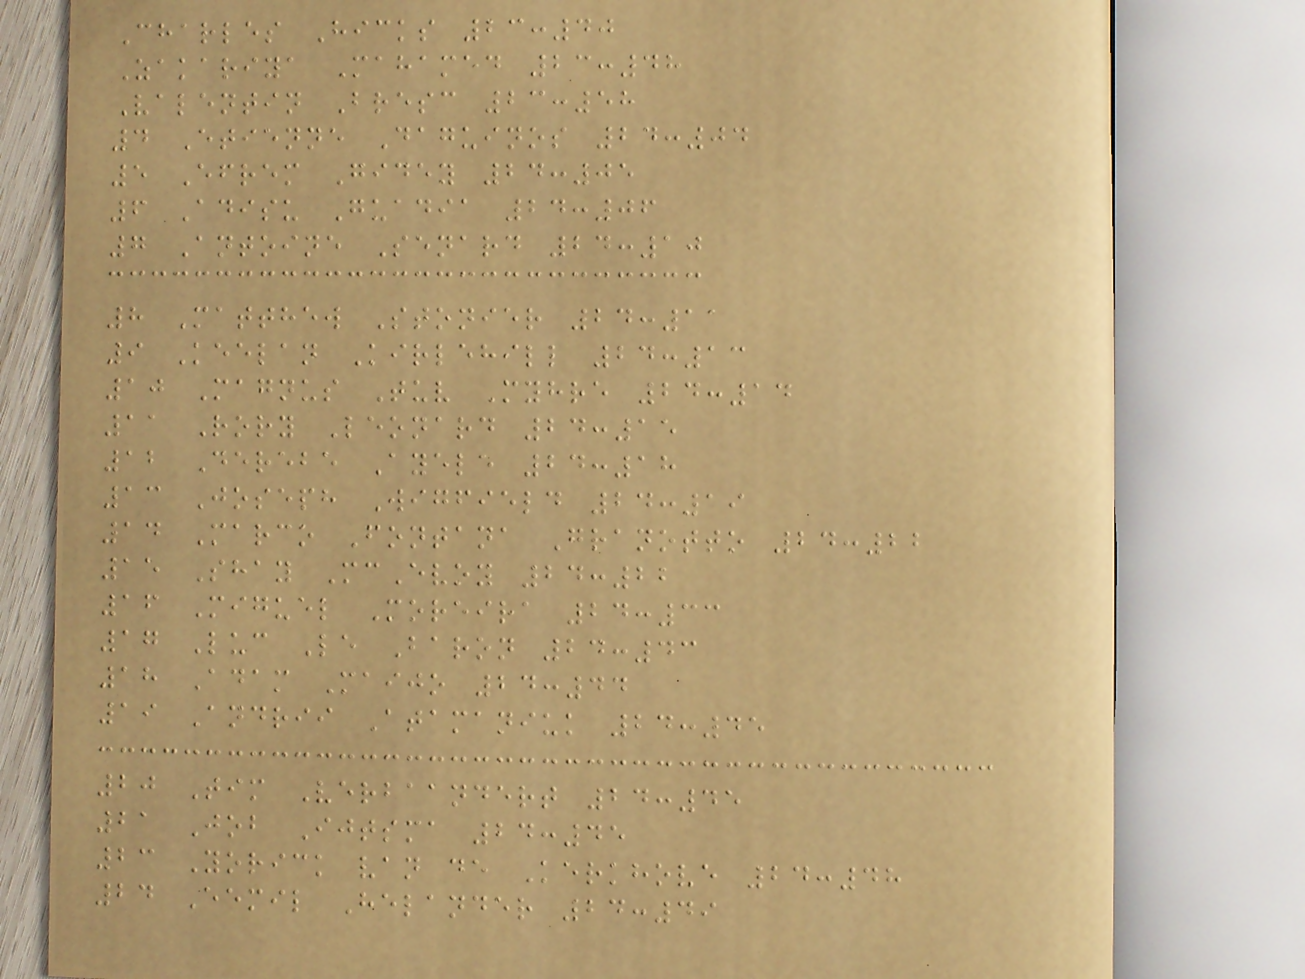Charles Hicks 23:40
Zakariya Mahamed 23:48
Valentin Bresc 23:58
4 Etienne Daguinos 24:04
5 Efrem Gidey 24:05
6 Adisu Guadia 24:06
7 Antoine Senard 24:10
8 Matthew Stonier 24:11
9 Keelan Kirlehill 24:13
10 Magnus Tuv Myhre 24:14
11 Rory Leonard 24:15
12 Derebe Ayele 24:18
13 Joseph Wigfield 24:19
14 Marco Fontana Granotto 24:22
15 Shay McEvoy 24:22
16 Miguel Moreira 24:33
17 Luc Le Baron 24:43
18 Adam Maijo 24:44
19 Andrii Atamaniuk 24:45
20 Tim Verbaandert 24:45
21 Job Ijtsma 24:45
23 Yorick van de Kerkhove 24:48
24 Eemil Helander 24:49
